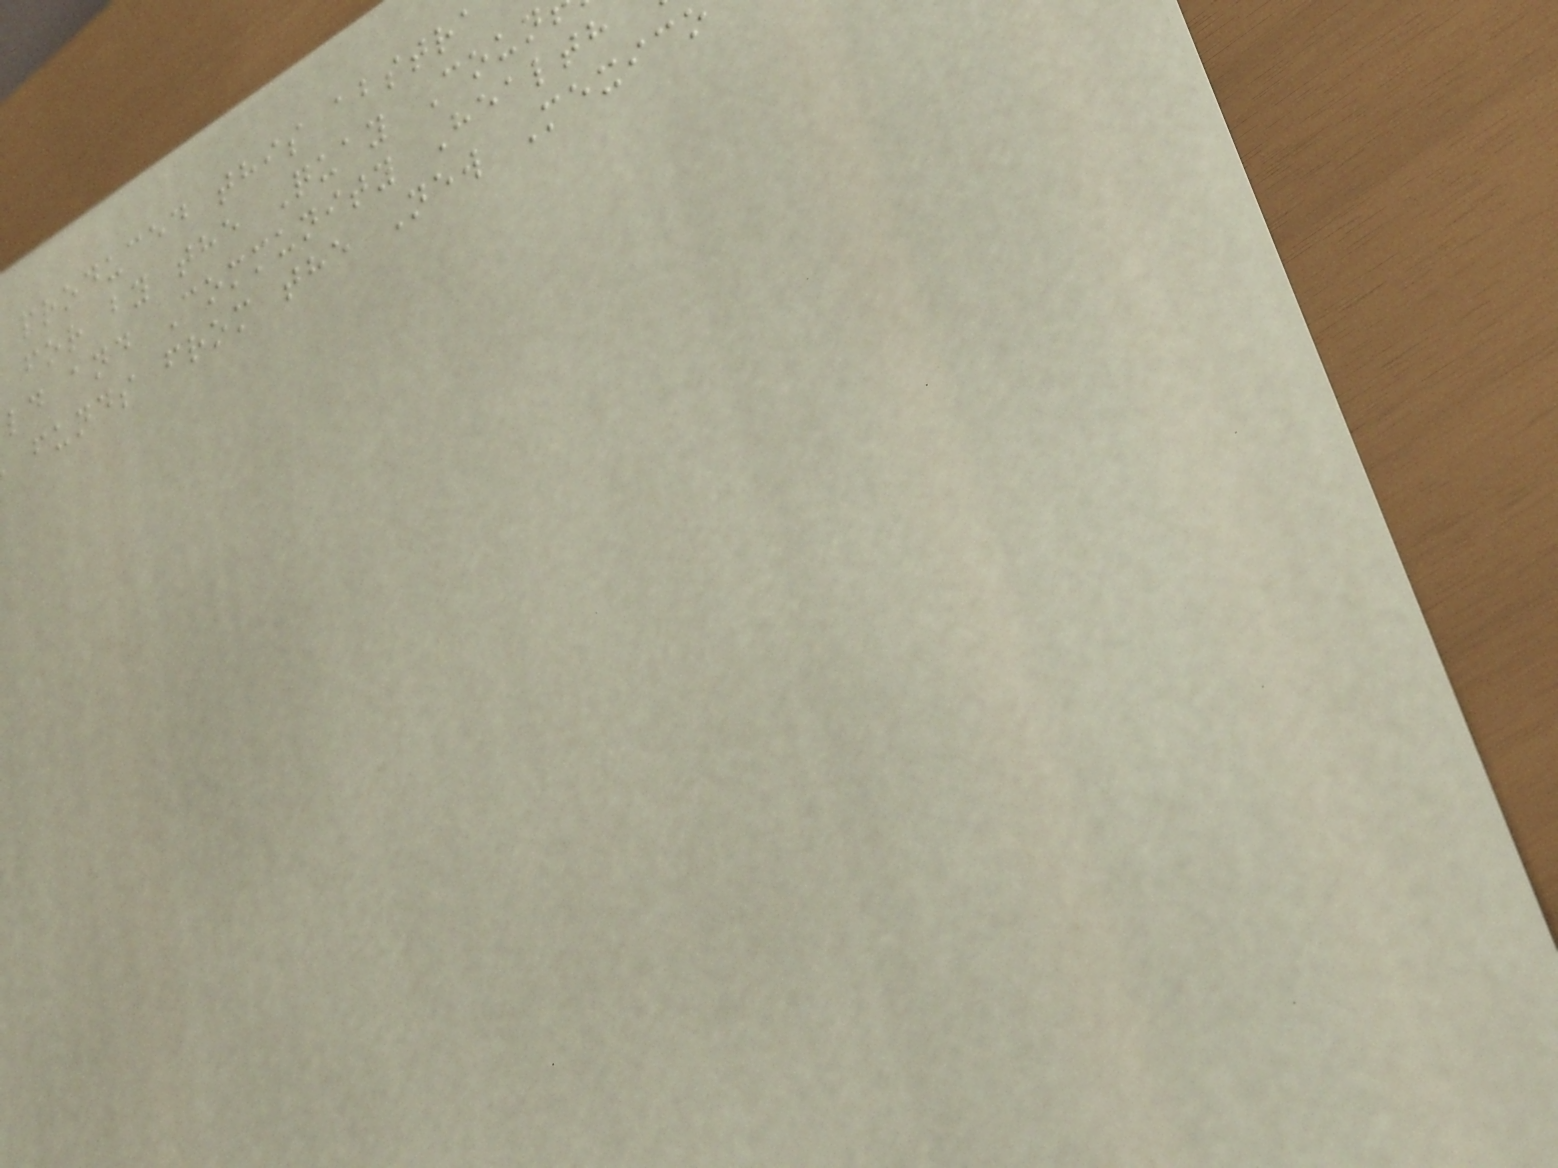produced this abstra
for by the Quay Coun
ld and Community Health
funds from the New Mexic
